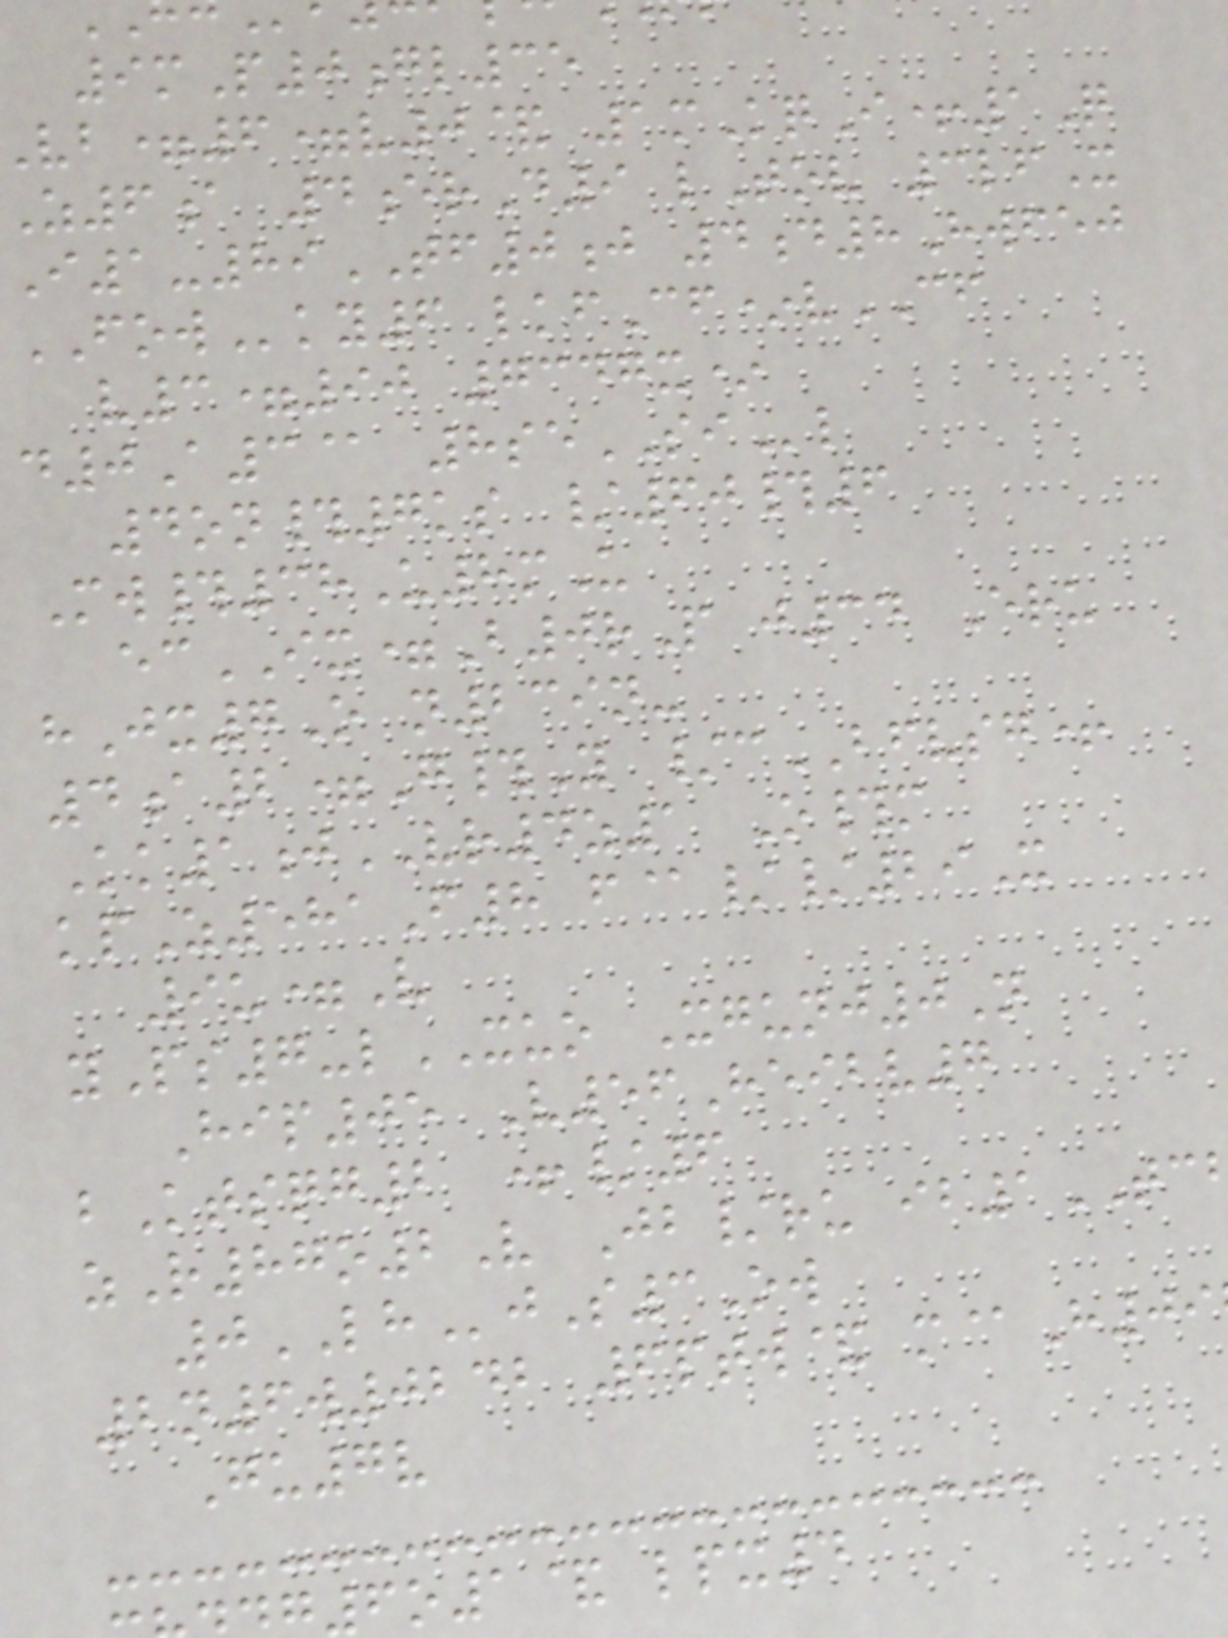9mP0gl35
vb=6=v0& 1mKqI+1Q
z6a 4erD9 lTov 3lfX
I1-89TF0j 4d8Hwfej
FOWky6 lkfCf*vCF
v3=90 7347x*
d0A3@ 8seSIl
4on#7ks /60#6
Mw#38U8mU
ecIX=B0rP j34 Eru
hJx7O n239n-
4a2=G#Y /cBFVSG+
Kk1jVR4z1 O#m
kpZ581F8 f@//29X
9u=V
yPs7-lXUO Xgunj0N
Hip05 V56Heibv7
bKtsqg2 +/6
zR87o2V Jb/ru ib1TC
0LHjS3Ow
2n6w0242 6ptw& m@H09
Gu7v
6o1& lpx4
